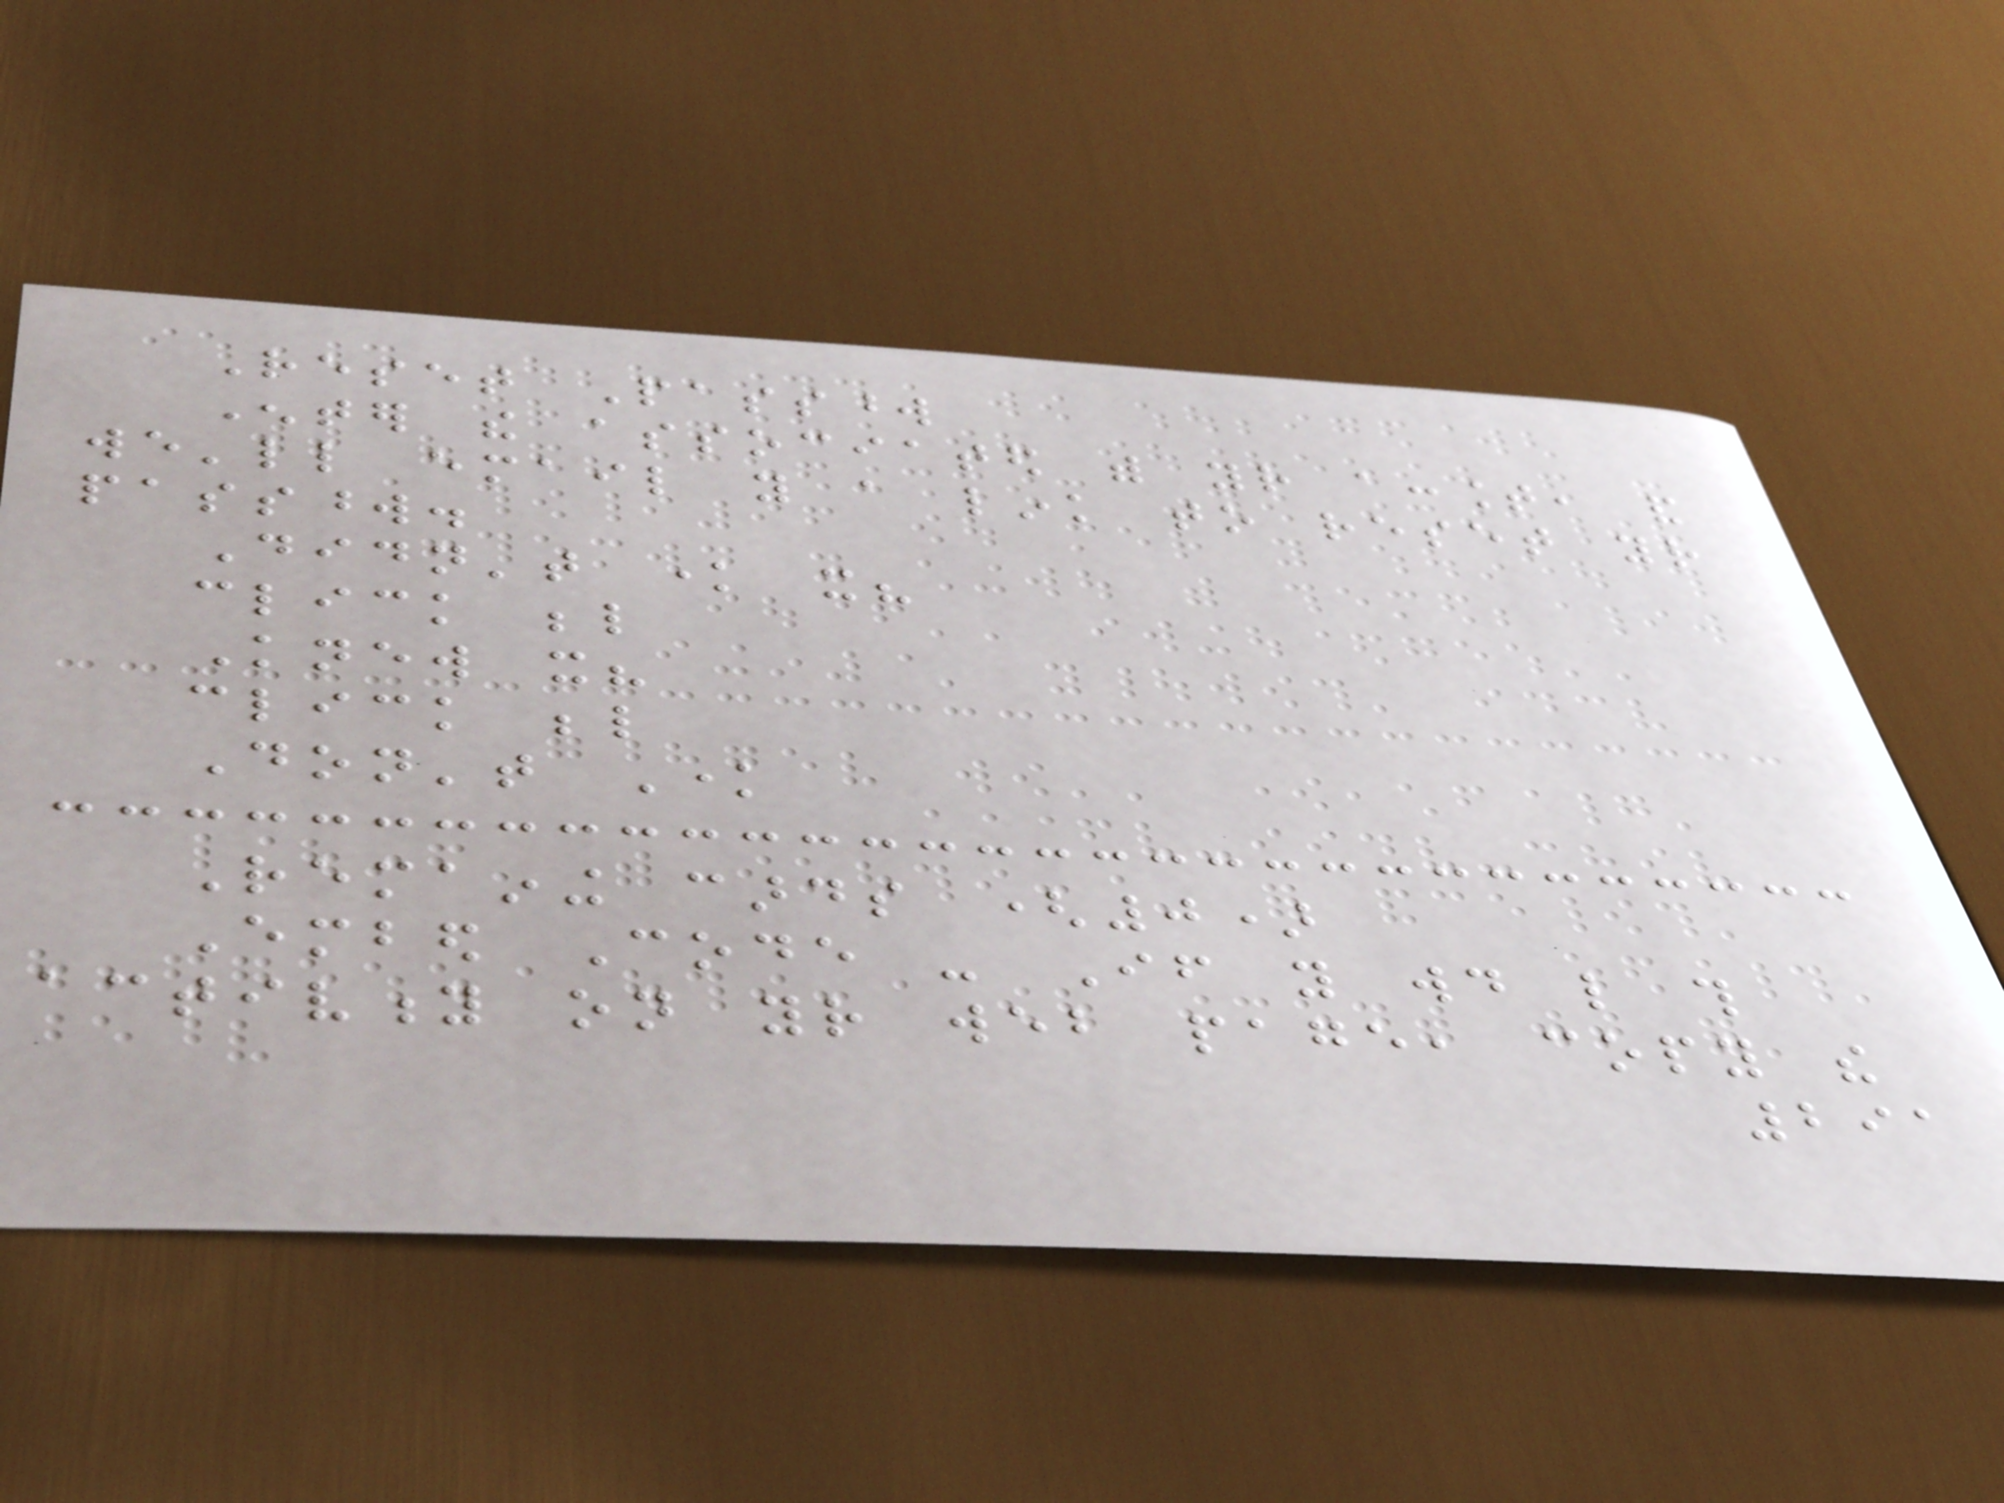Reset Password
Enter the associated with your account, and
we'll email you a link to reset your
password.
Didn't know it?
click below
Knew it?
click below
Don't Know
Remaining cards (0)
Embed Code - If you would like this
activity on your web page, copy the
291
